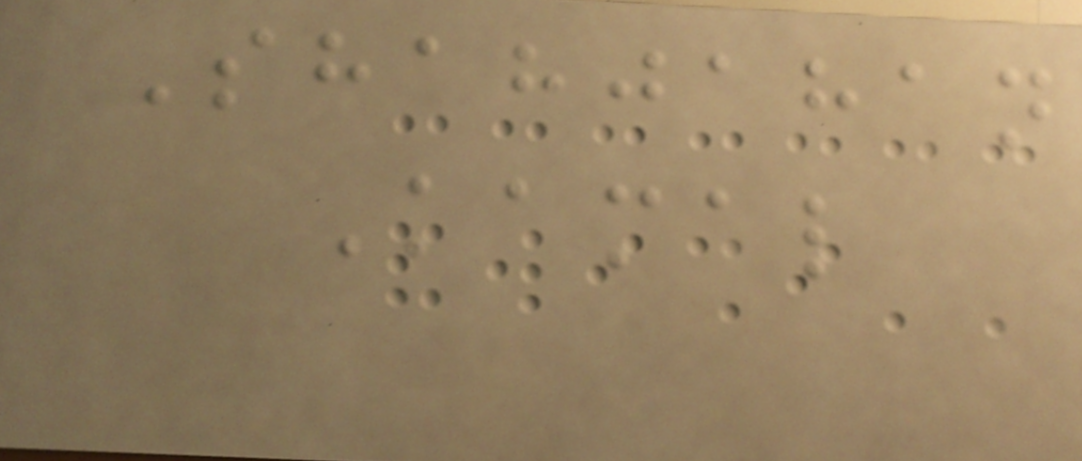Shahjahan
Kamal
